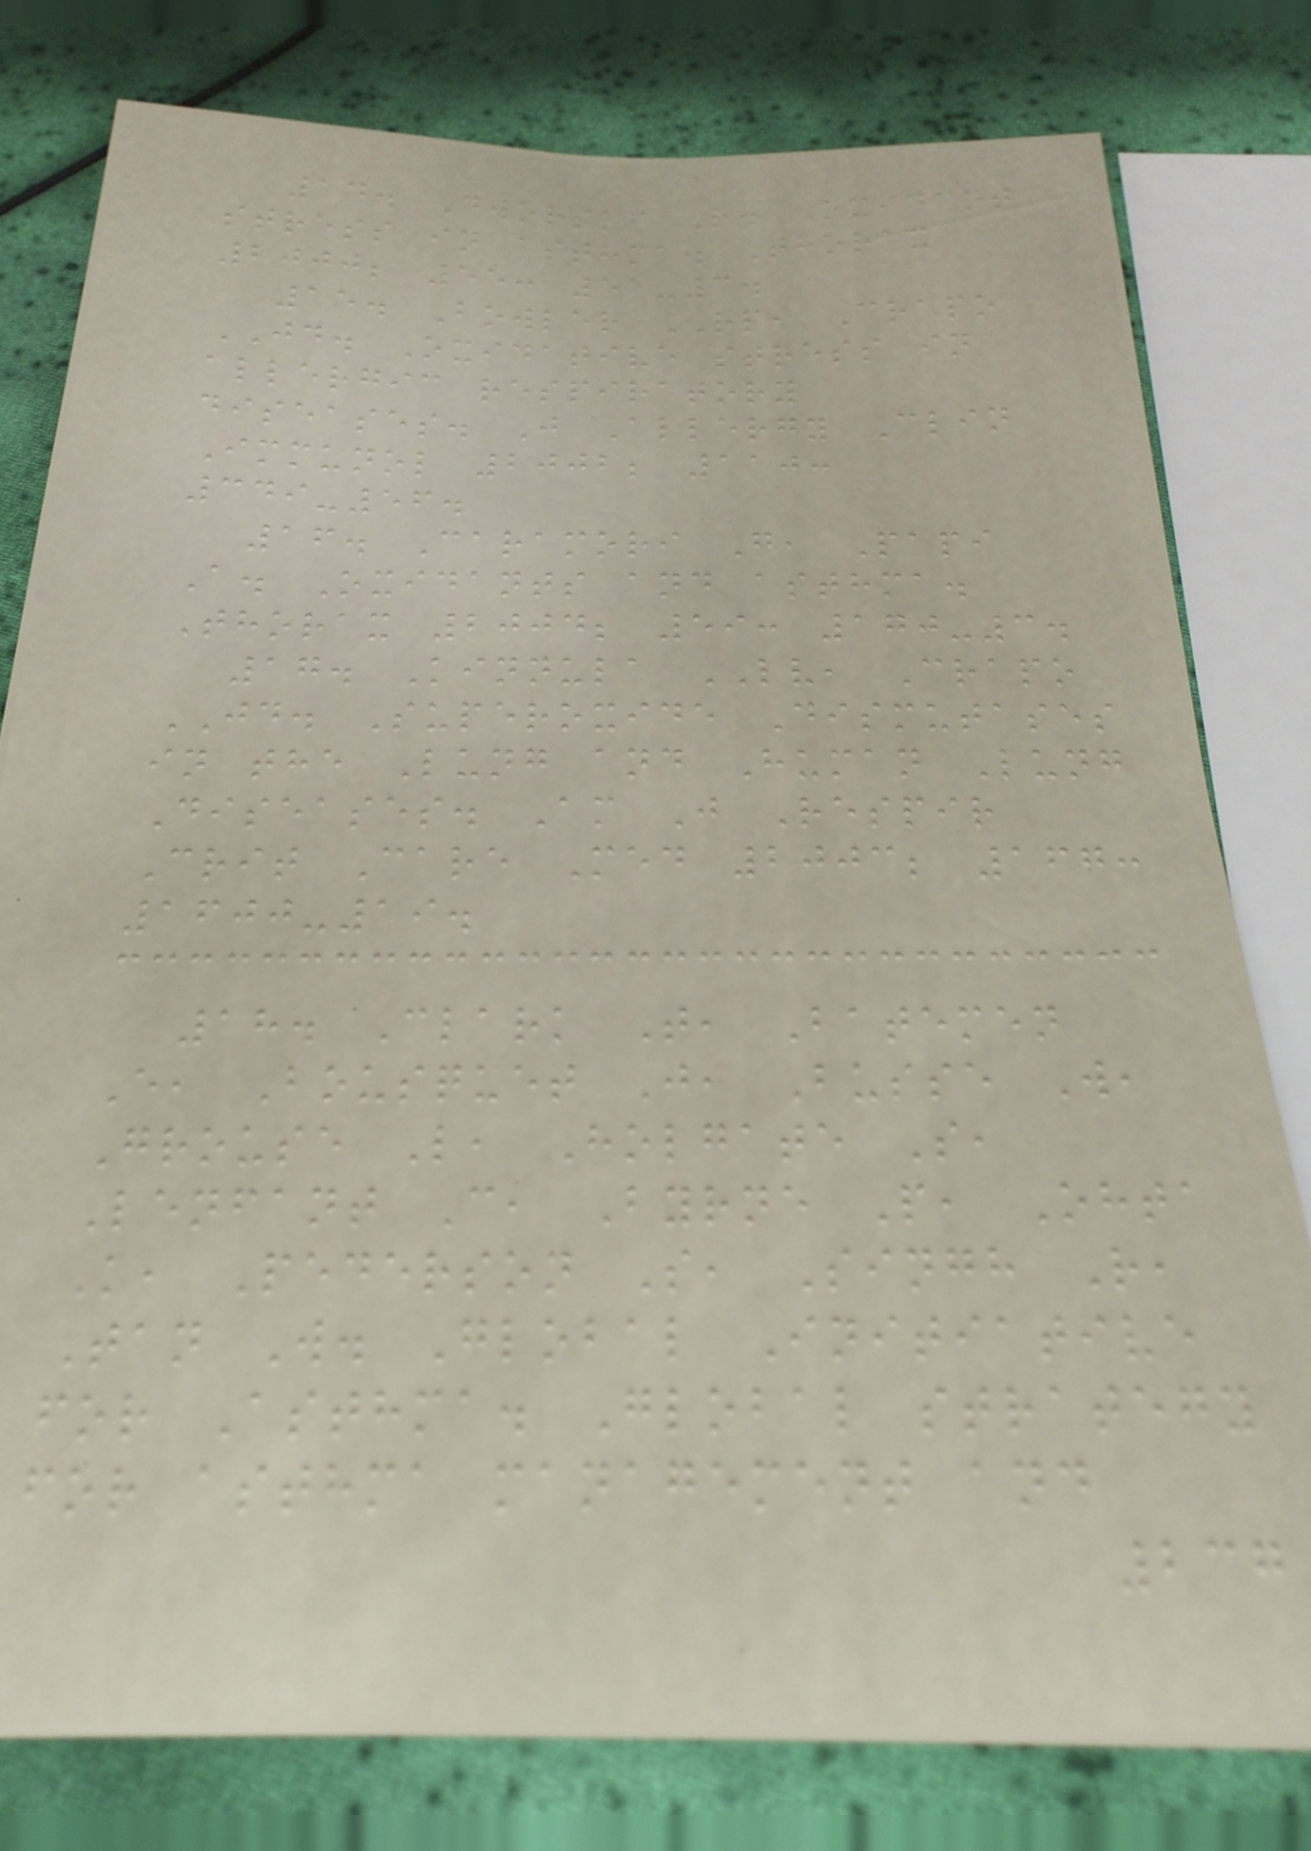14. Dworski R. Oxidant
stress in asthma. Thorax
2000; 55: 51-3.
15. Bowler RP, Crapo
JD. Oxidative stress in
allergic respiratory
diseases. J Allergy Clin
Immunol 2002; 110:
349-56.
16. Caramori G, Papi
A. Oxidants and asthma.
Thorax 2004; 59: 170-3.
17. Kinnula LV, Crapo
JD. Superoxide Dismutases
in the Lung and Human Lung
Diseases. Am J Respir
Crit Care Med 2003; 167:
1600-19.
18. Clark T, Batemen
E, Bousquet J, Busse W,
Grouse L, Holgate S,
Lenfant C, Byrne P, Ohta
K, Pederson S, Singh R,
Tan W. Global Initiative
for Asthma. Global strategy
for asthma management and
237
